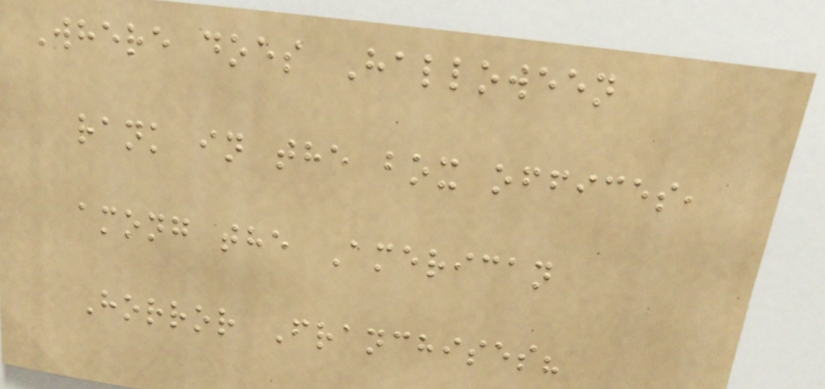Where does Halloween
rank in the box offices,
among the American
Horror Franchises?
